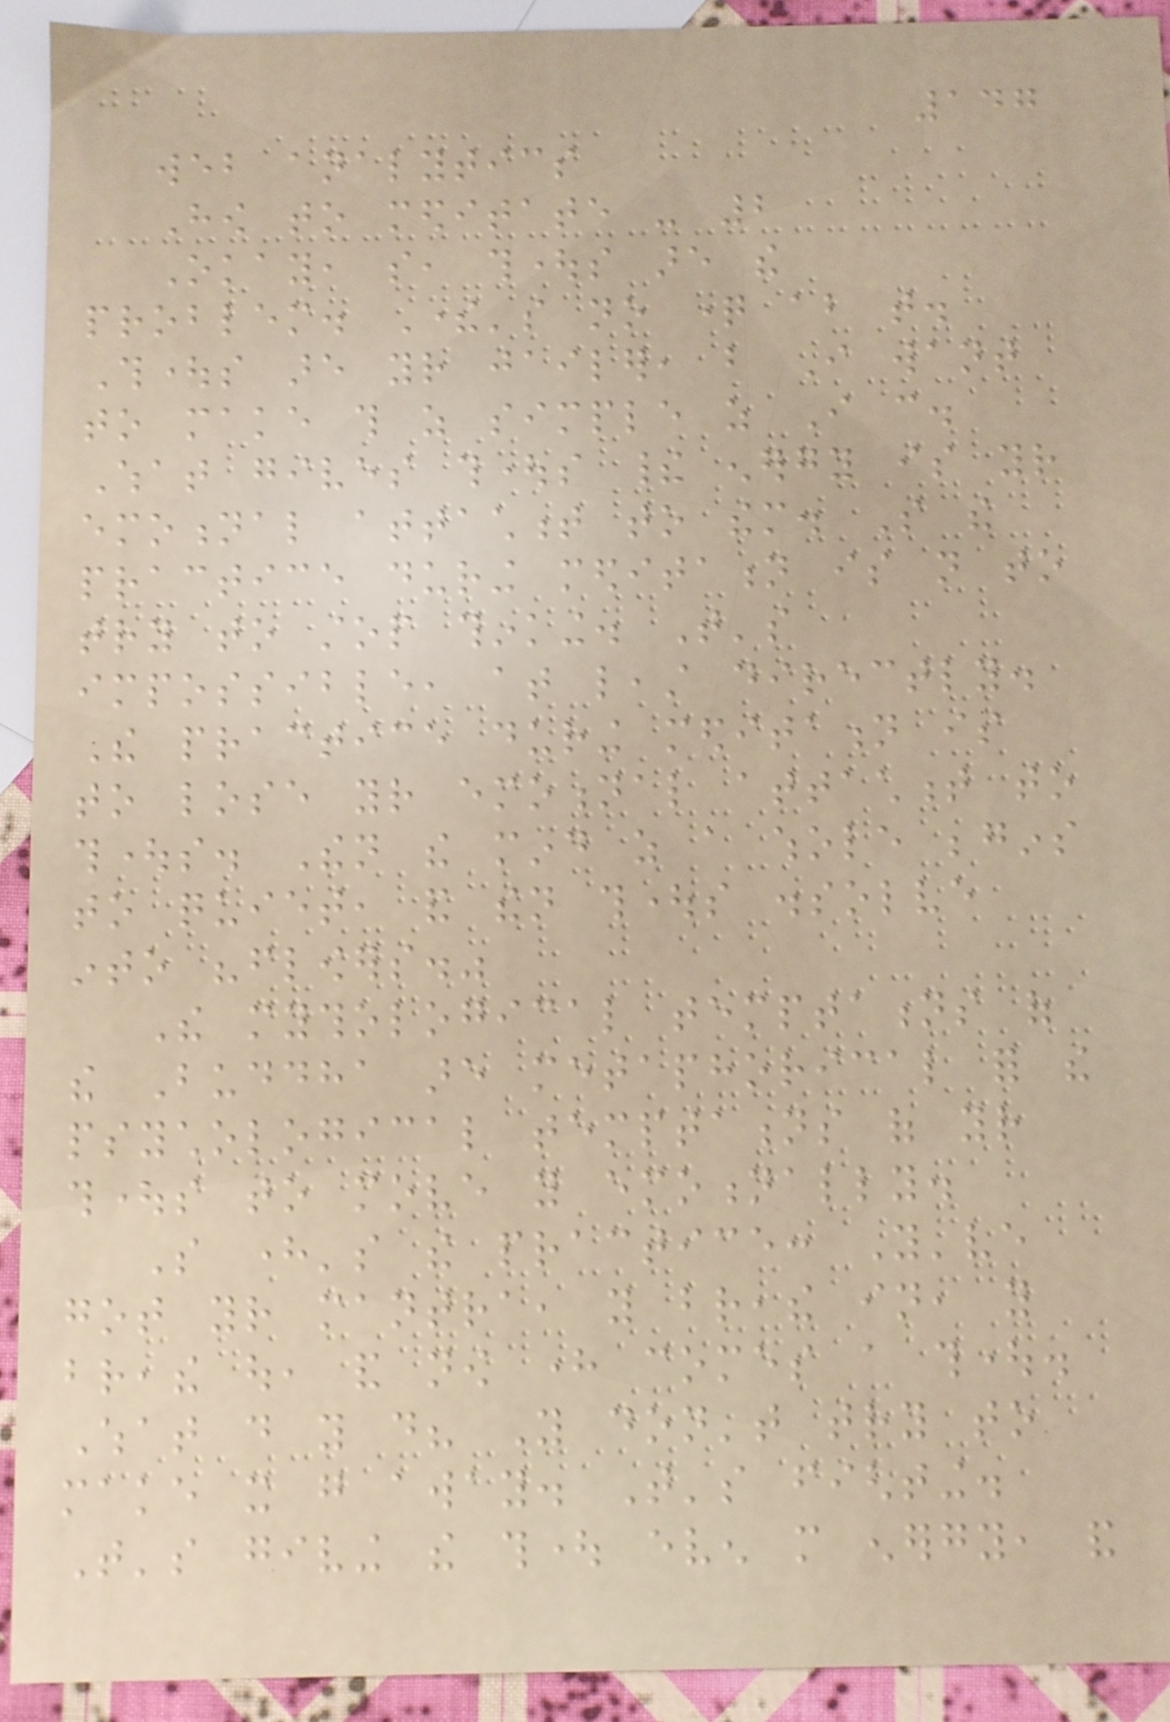147
web analytics
How to meditate - 2
Okay, so, thoughts are the
problem. There's no question about that.
Thoughts are your jailer, but I want
to make this as simple as I can.
What gives thoughts their energy is your
emotional attachment to them. So the
practice during meditation is not to
try to stop thinking. That's
impossible, at least directly.
The practice during meditation is
to lose your emotional attachment to
thoughts. Then the mind as a whole begins
to quiet, and then thoughts dissolve
into "flowers."
The mythological temptations of
the Buddha are metaphorical for the
psychological temptations of your
thoughts to move you emotionally.
So here's the practice: You've
got your mantra, you breathe in, you
breathe out, and now here comes a thought.
What do you do? You don't try to
make it go away. That's fighting.
That's giving the thought even more energy, and
